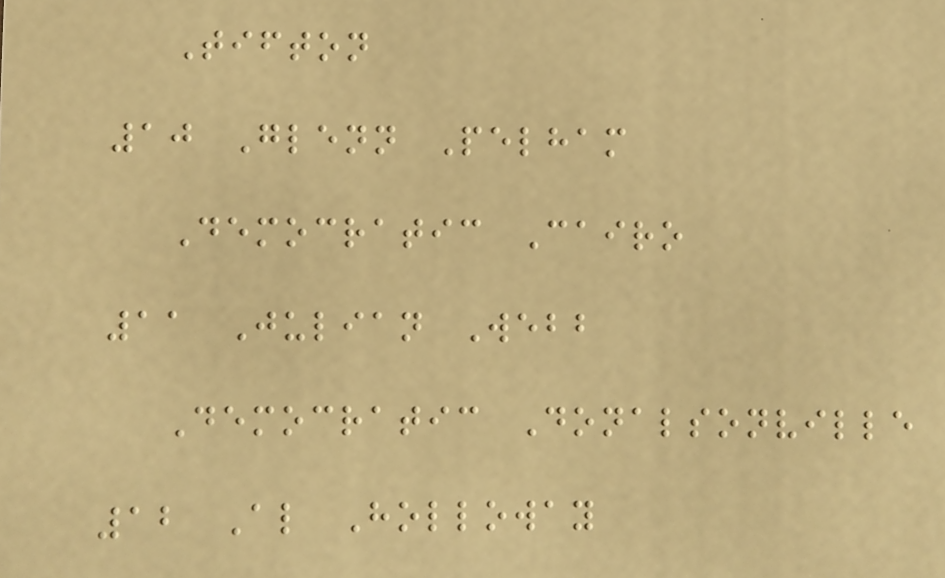Tifton
10 Glenn Pelham
Democratic Cairo
11 Julian Webb
Democratic Donalsonville
12 Al Holloway
